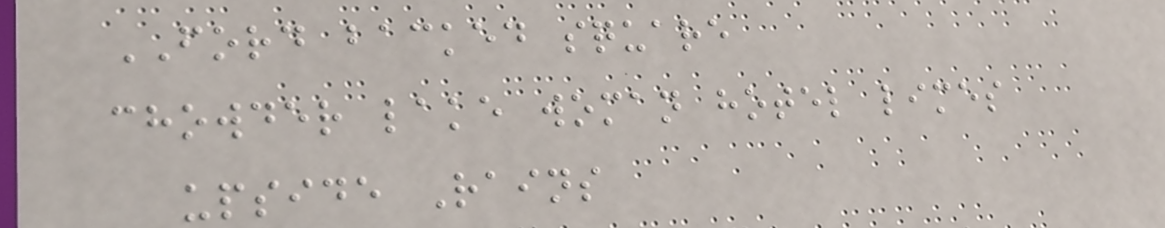FORD backed square
chowder lake woman hotel limes
upside Rains
